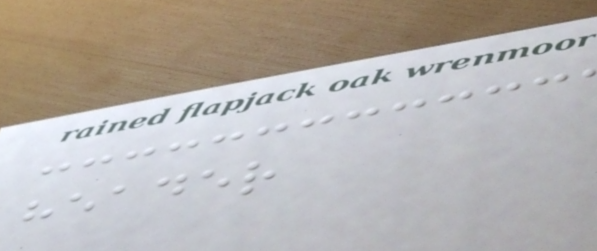header
